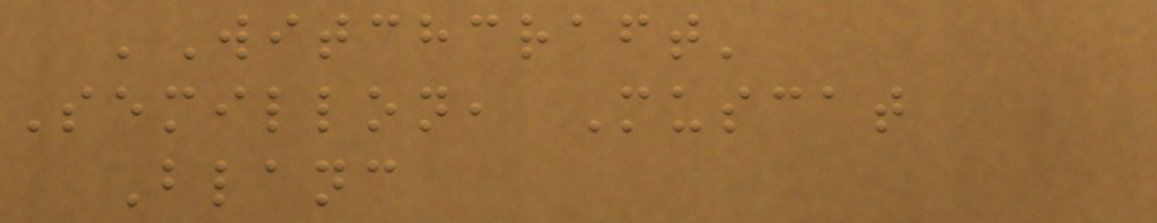'Witchcraft'
Semillon, Muscat
Blanc
